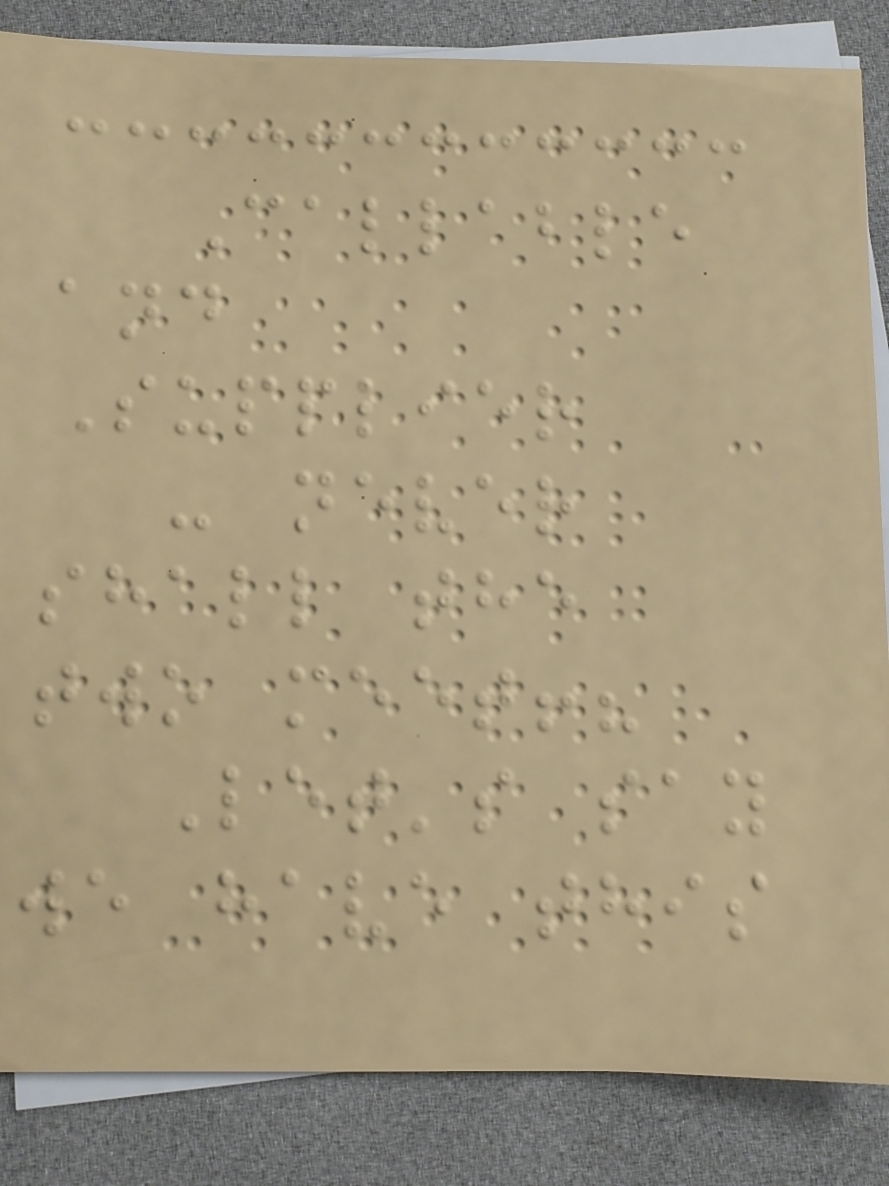Callable
and
Supplier
- never
shall the
two meet!?
Let's say
we have this
